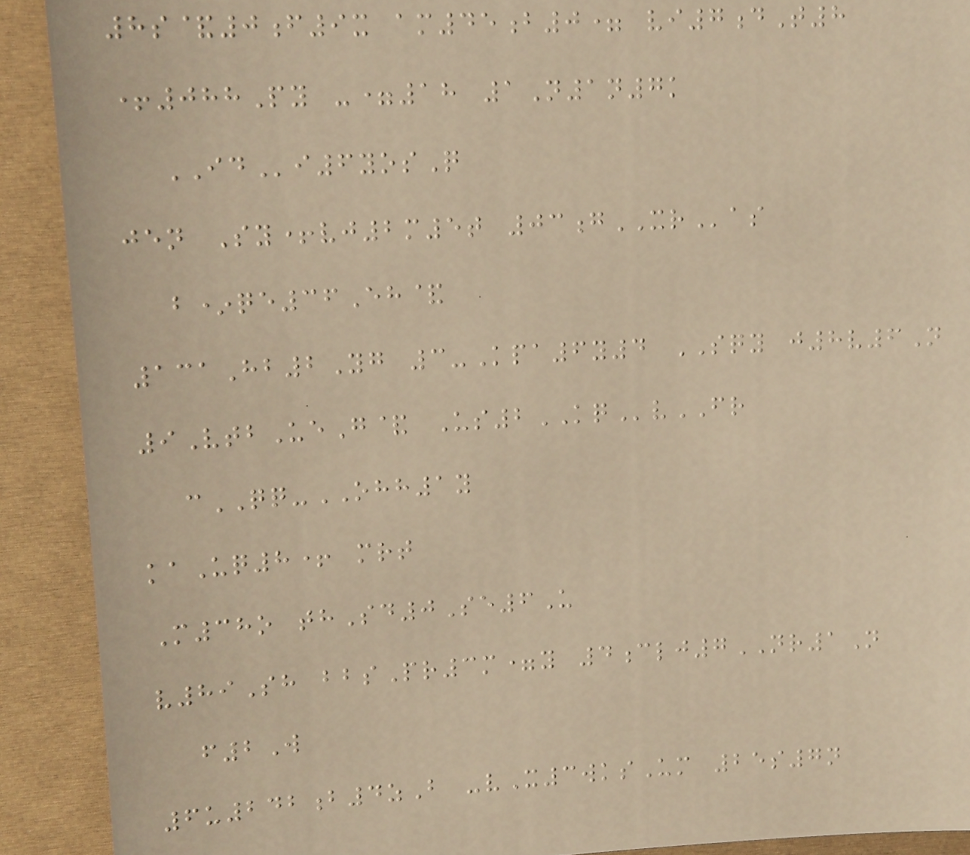8s&0f9x am45b0= vi7dT8
+088Py -=18 1N1n7k
IDi6yosQ
jen Sy+vj2m5t 03gXRas
b*qe36Eh&
131Hb2Yg 3-Kpa6y4 SQY j8v6N
9VtbUeG& Us2KQvFR
cQQ-OHH1y
kaUq8+ mrt
M38o thSd0Se6U
v89Sh bbsPr3m=y 4clj7NR1N
f2W
6u242b4zB -vX3wksUm 25s7n
